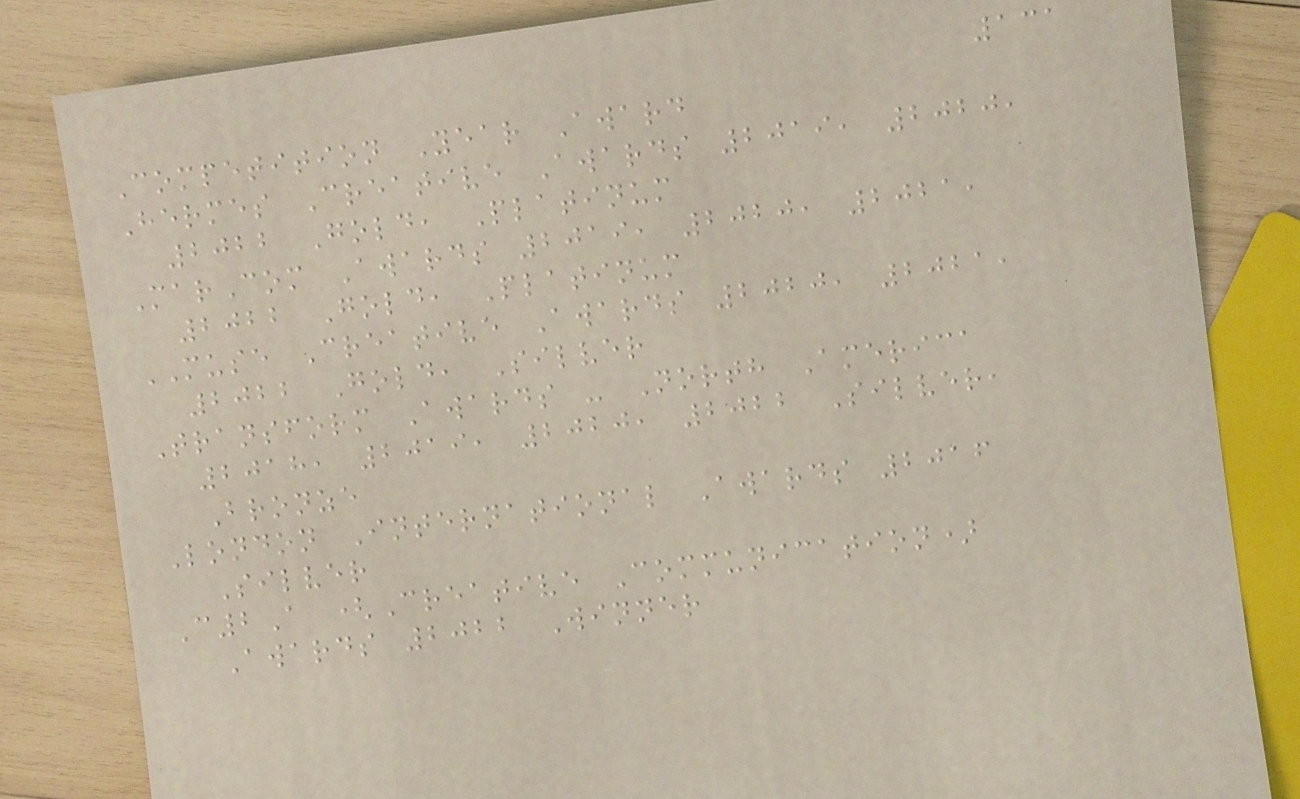131
Competition Year Award
Hermes Creative Awards 2019, 2020,
2022 Gold, Platinum
MarCom Awards 2019, 2020, 2021,
2022 Gold, Platinum
MUSE Creative Awards 2020, 2021,
2022 Gold, Silver
Transform Awards - North America
2018, 2019, 2020, 2022 Silver,
Bronze
London International Awards 2016
Silver
C2A (Creative Communication)
Awards 2022 Winner
